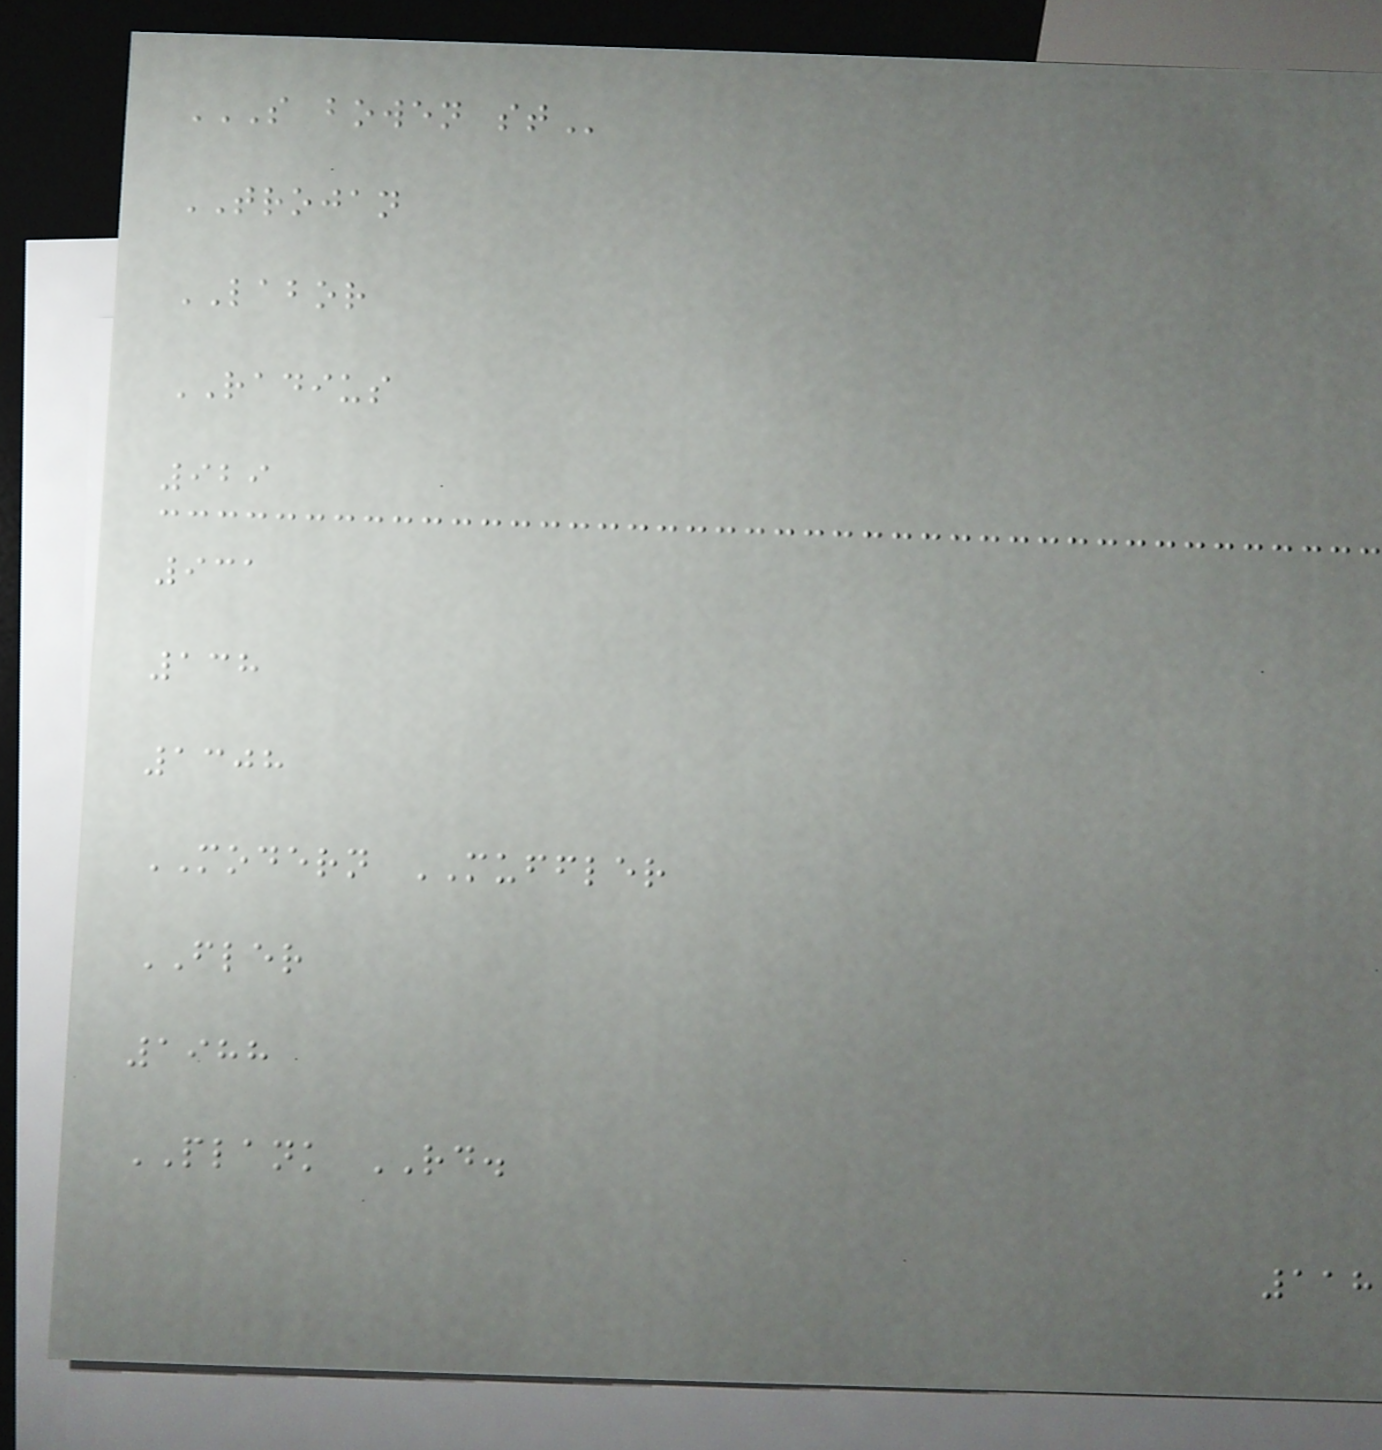S BOWEN ST
TROJAN
LABOR
RADIUS
929
931
138
1308
MODERN MUFFLER
FLER
1988
PLANK RD.
118
